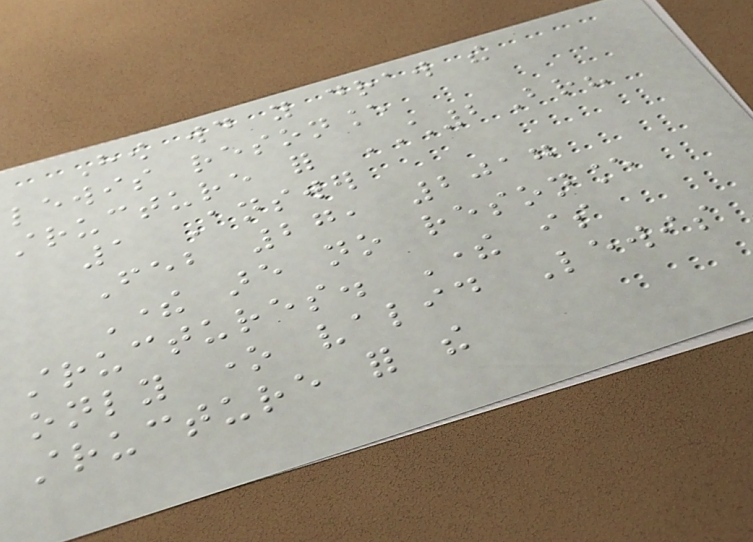How would you draw the
lewis resonance
structure for CH2Br?
1 Answer
Feb 27, 2017
There are no resonance
structures. There is
only one valid Lewis
structure for the
